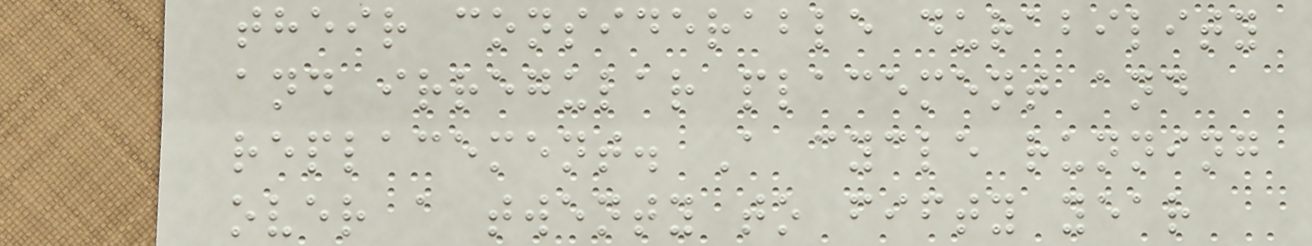their considerable durability
and irregular placement and
replacement. A cycle running
over a twenty to fifty year
